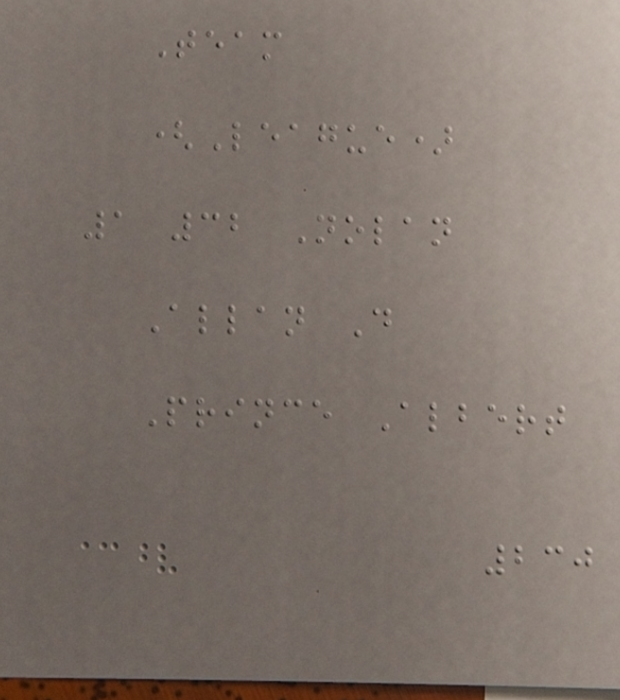Team
(League)
1 32 Nolan
Allan D
Prince Albert
230
